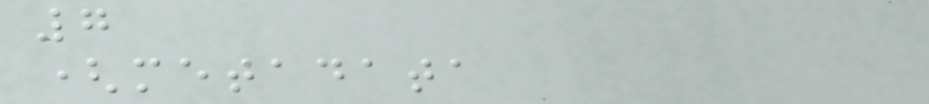7
(metadata
